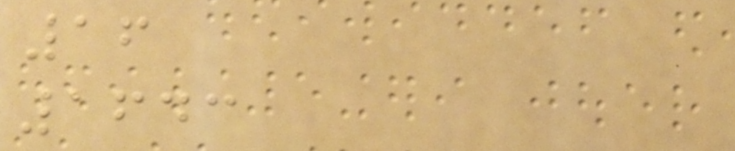16
1643
